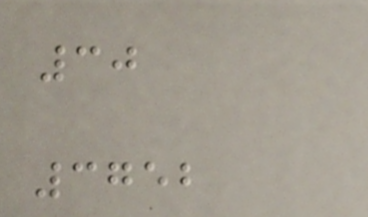30
3752
